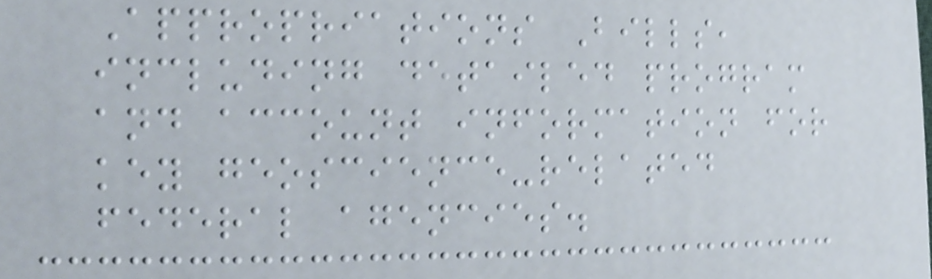Appropriations Bills,
including detailed program
and account information for
key geoscience-related
federal agencies.
